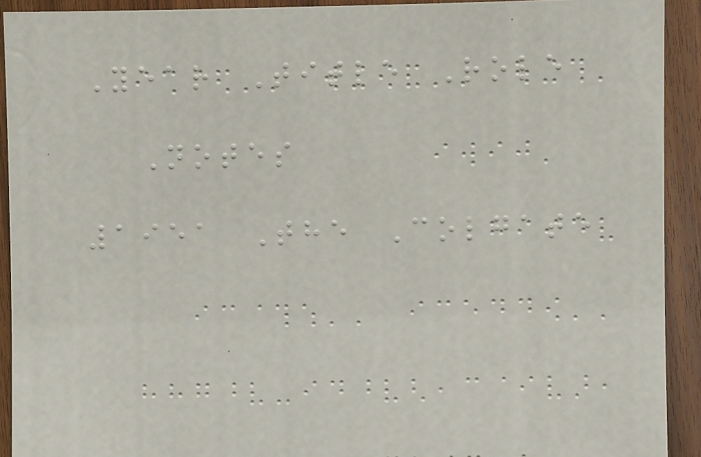Year Title Role
Notes
1951 The Colgate
